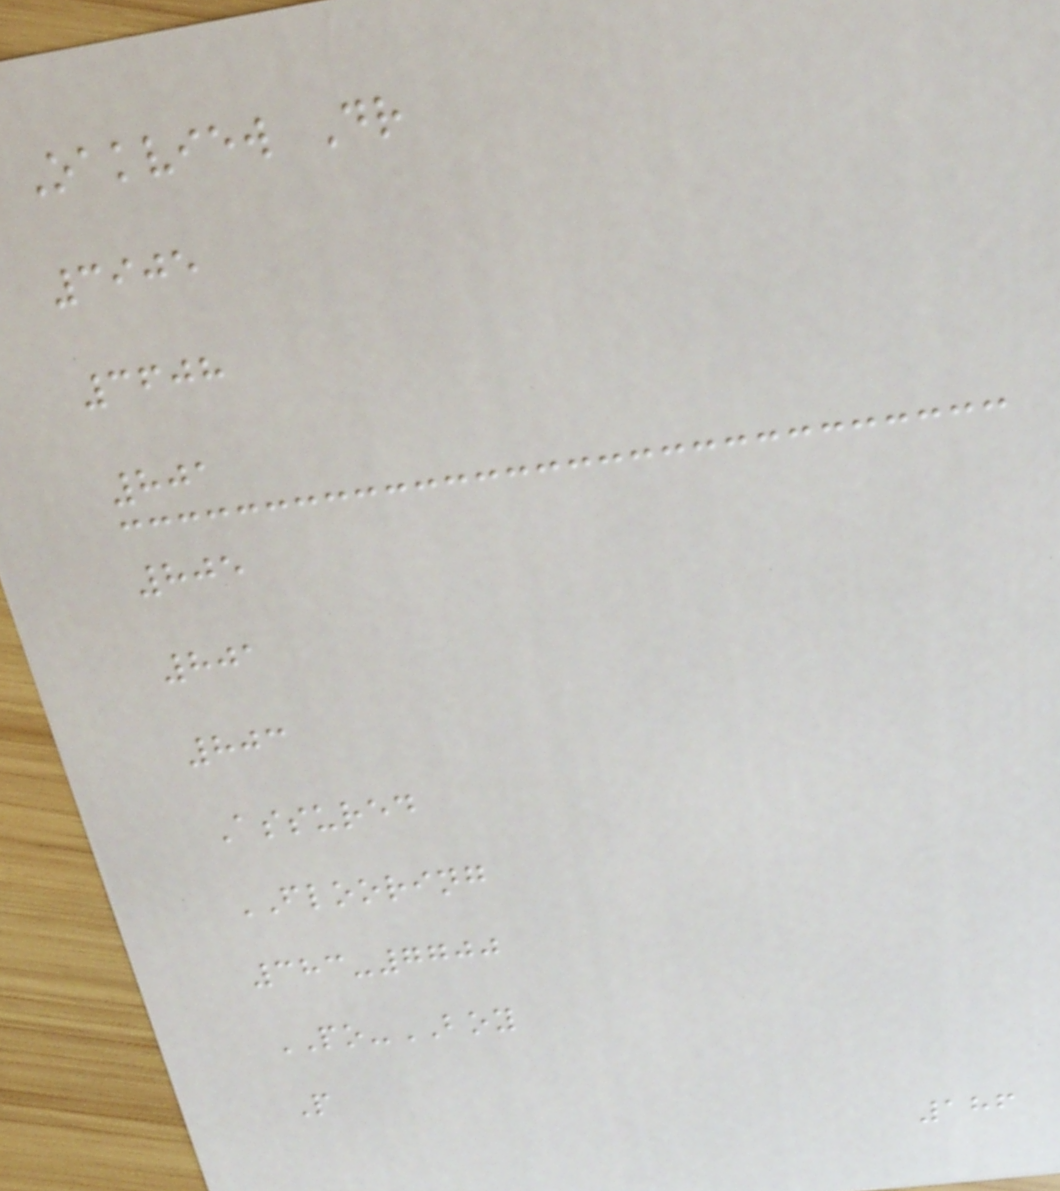Oakview Dr
3905
3608
801
805
801
803
Assured
FLOORING
383-7700
PO-BOY
P
186
